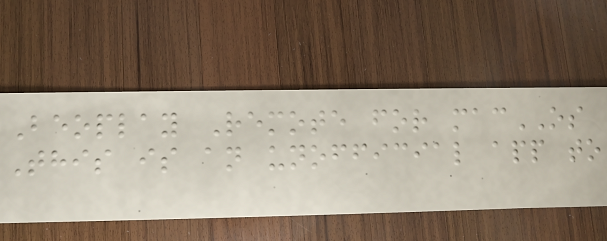Beoplay Remote for macOS
This is an unofficial app to
